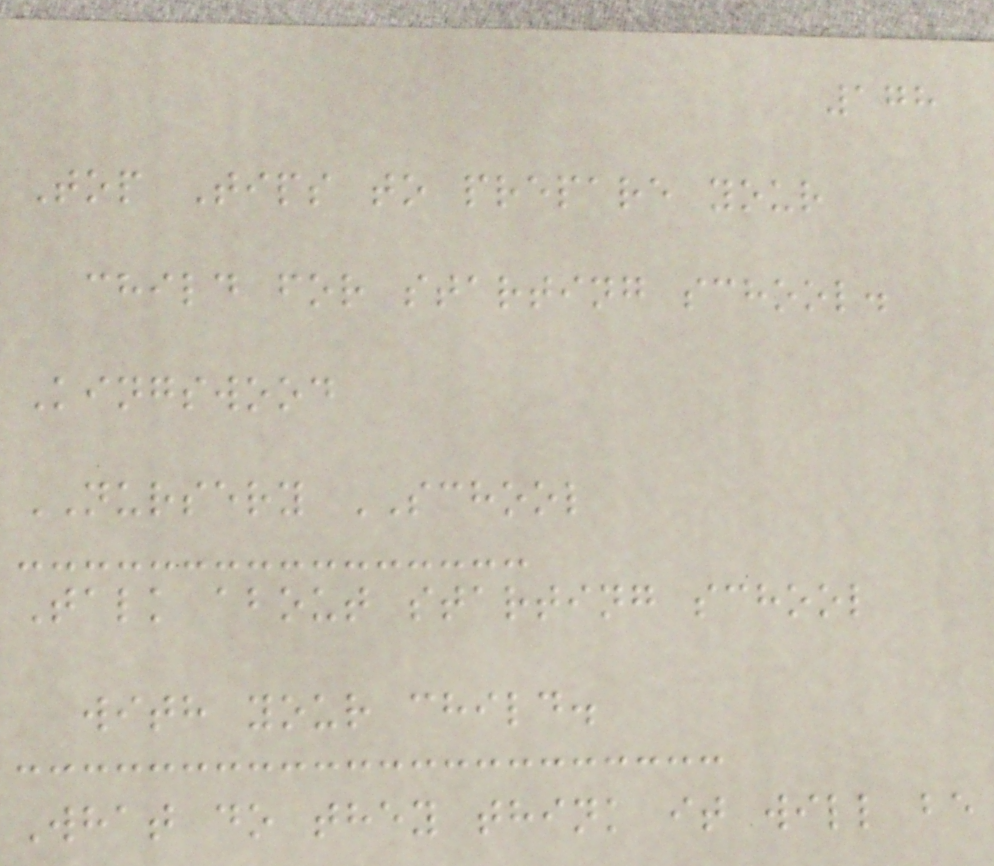178
Top Tips to prepare your
child for starting school.
Kingswood
NURSERY SCHOOL
Talk about starting school
with your child.
What do they think it will be
